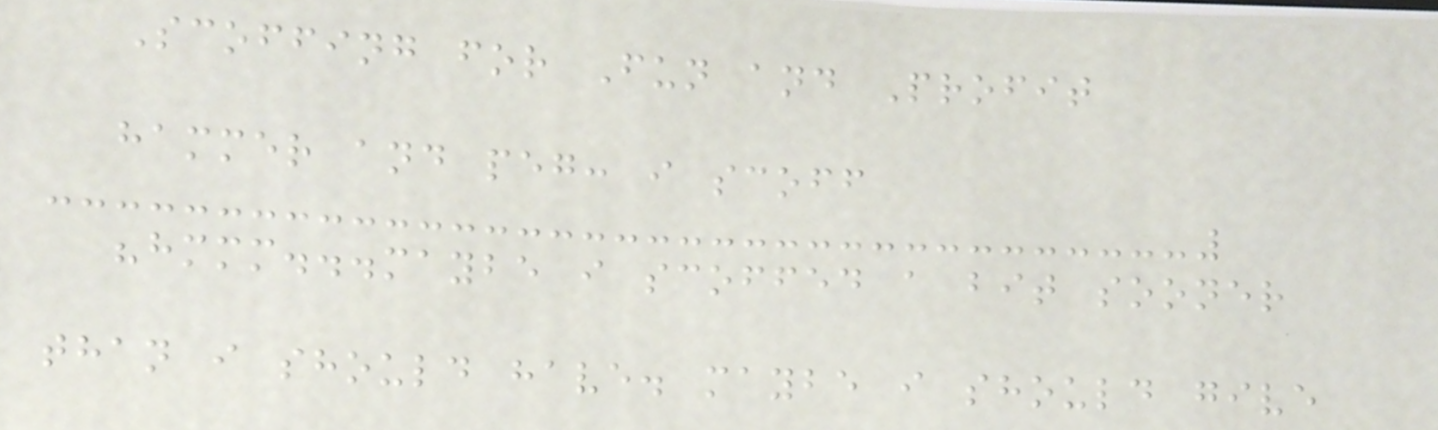Scoffing for Fun and Profit
hammer and peg: i scoff
"hmmm...maybe i scoffed a bit sooner
than i should have. maybe i should give
